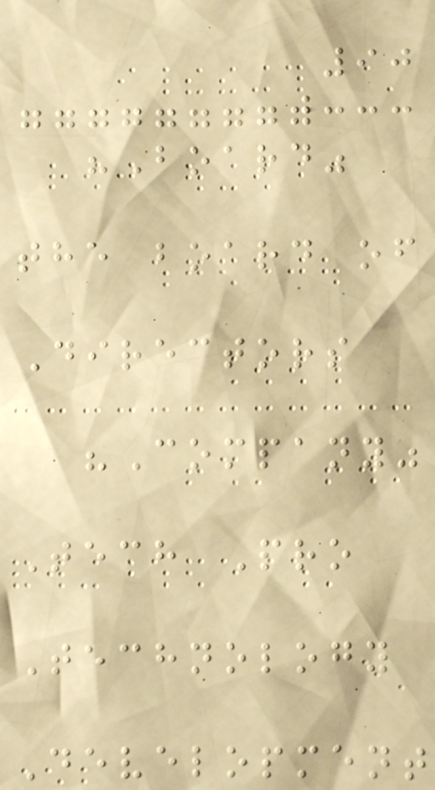90
"Board"
the board of
Directors
"Company"
Tech Pro
Technology
Development
